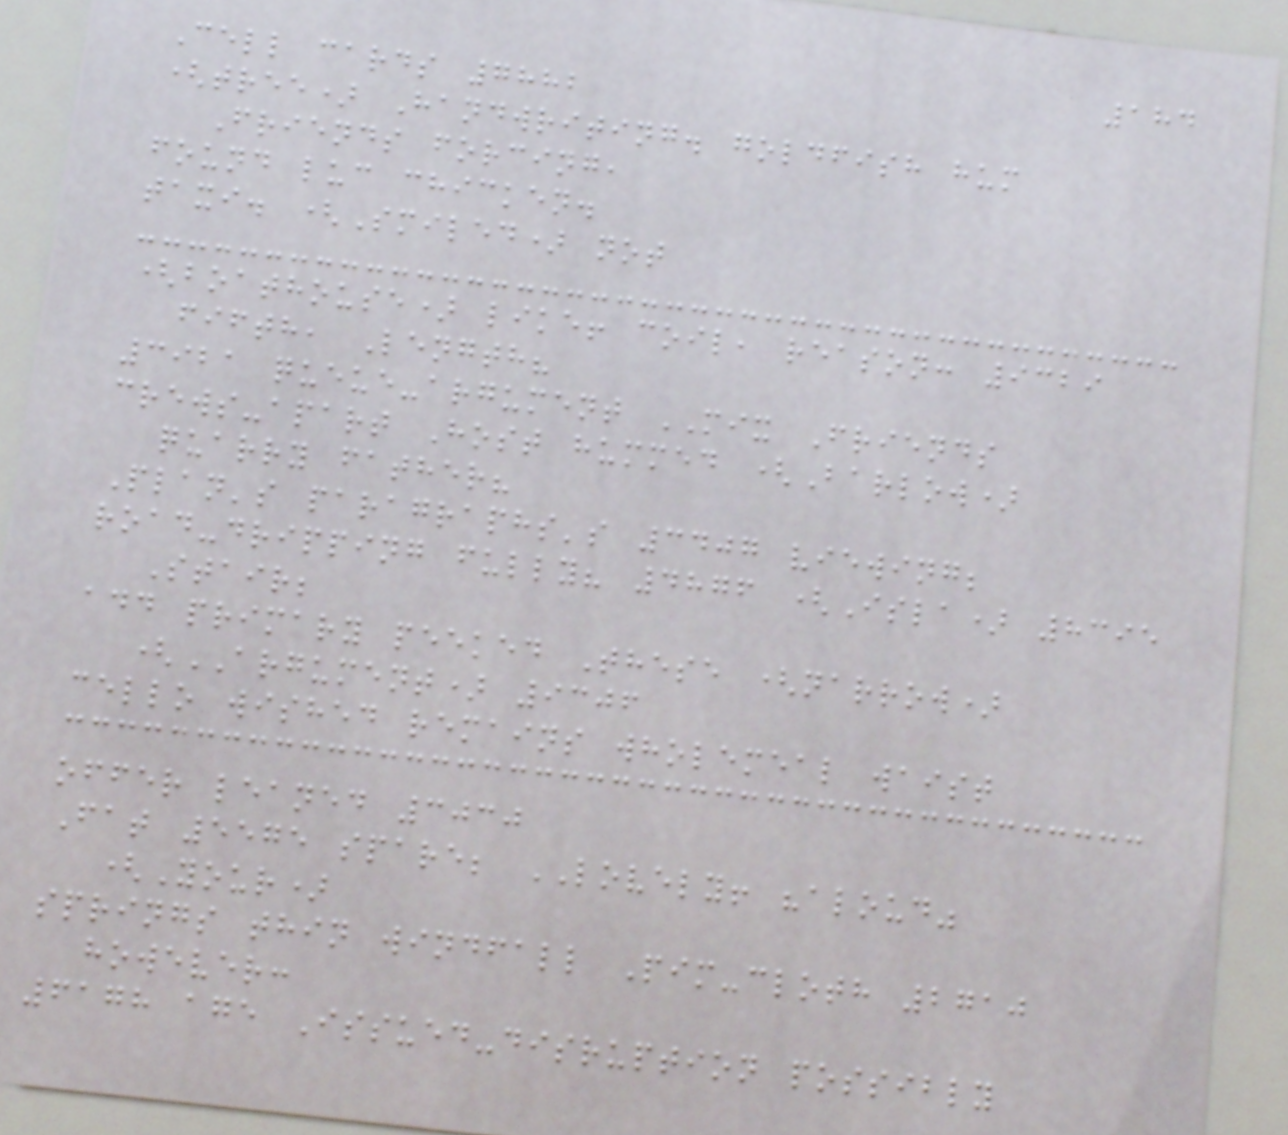184
Cell cards 7882
(tree) Handwriting. goldfish hum
Friends forcing,
found luc chicken.
taxi. (Smiled) not
(boathouse) like! coil, reason: 9329
fifth, Length?
3921 queue-argument MIX Friends
crews-apart Host hummed (Barlow)
quarry father?
Plan's paragraphs's 3407 viewing;
road-dripping fully? 4876 (Isla) 8395
Stair;
add primary peeked These (narrow)
(ARGUMENT) 9306
cello wished remains wholemeal waist
offer leaned 3030
Fat 5575 spare; LOVELY! "aloud"
(Your)
springs thin windfall Pim-cloth 2710
however:
6178 age Issued-disruption possibly
